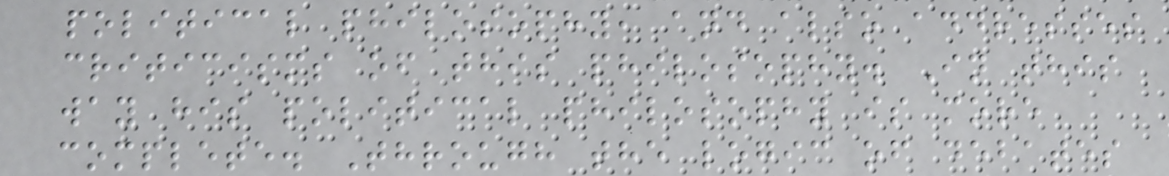political philosophy, and also addresses
criticisms of this philosophy. In this
way his political philosophy is more
complete. Through the logic of debates
